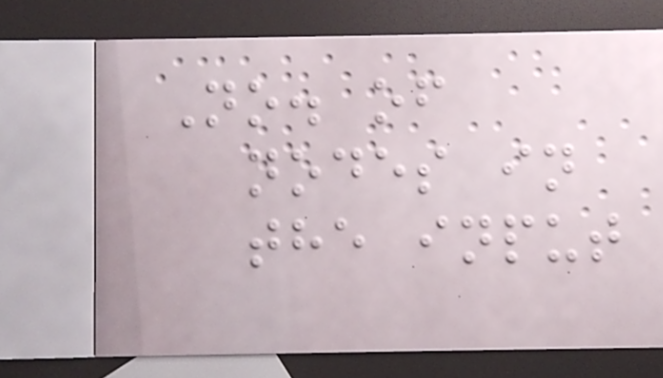No. of
nodes in
the input
